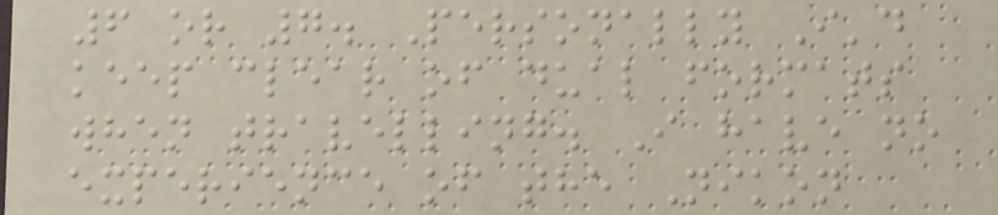6 or 7. Personally I'd
keep clear of dual formats
when travelling. I have no
experience of the Nikon
